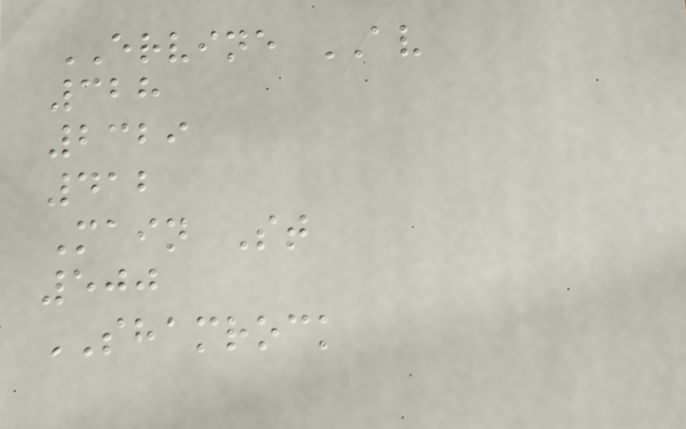ERVINE AV
328
2329
412
Main St
500
SHAMROCK
